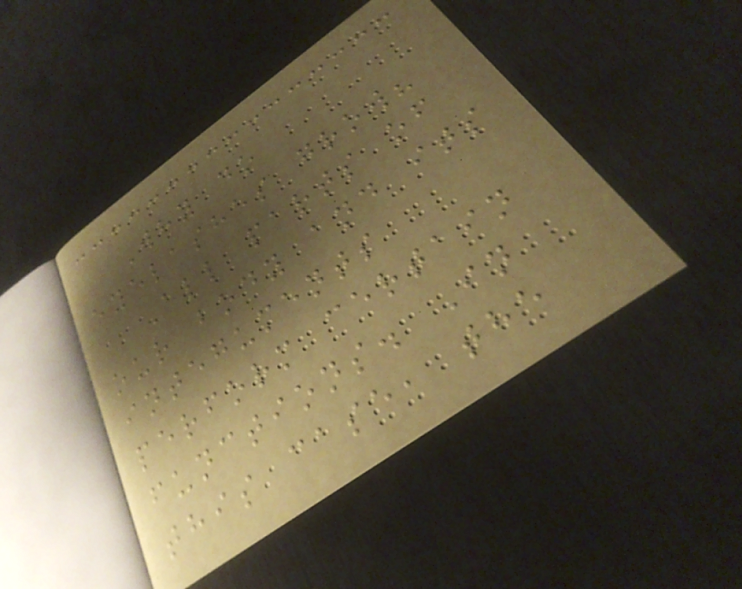Why do
eyelashes grow?
All parts of
our body and its
integuments
perform certain
functions. In
this case, the
